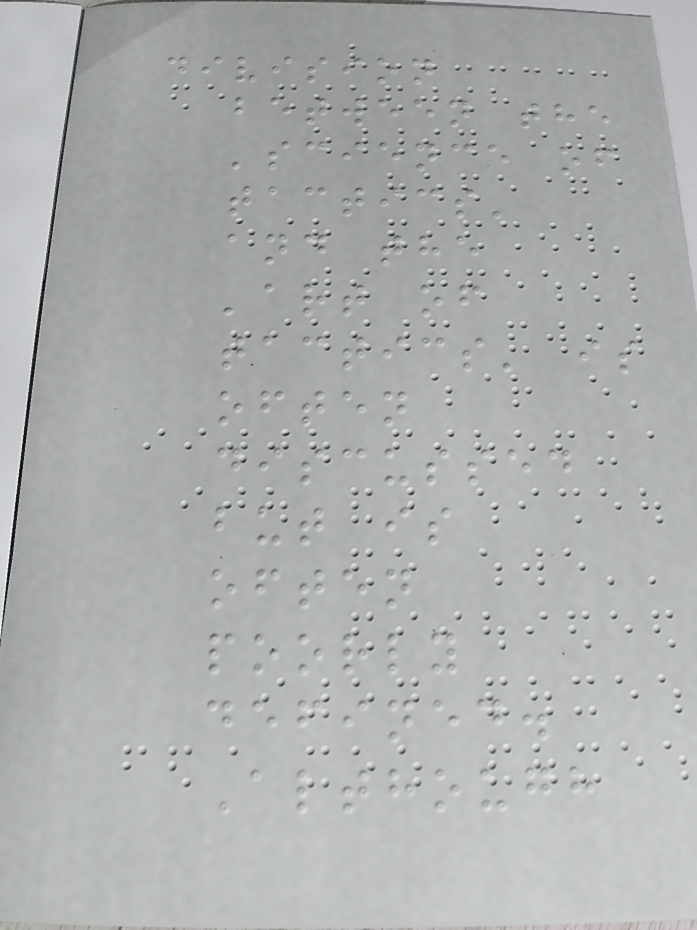division
between the
'science of
tactics'
and the
'art of
tactics' is
often
discussed
but is
often
poorly
defined.
Although
